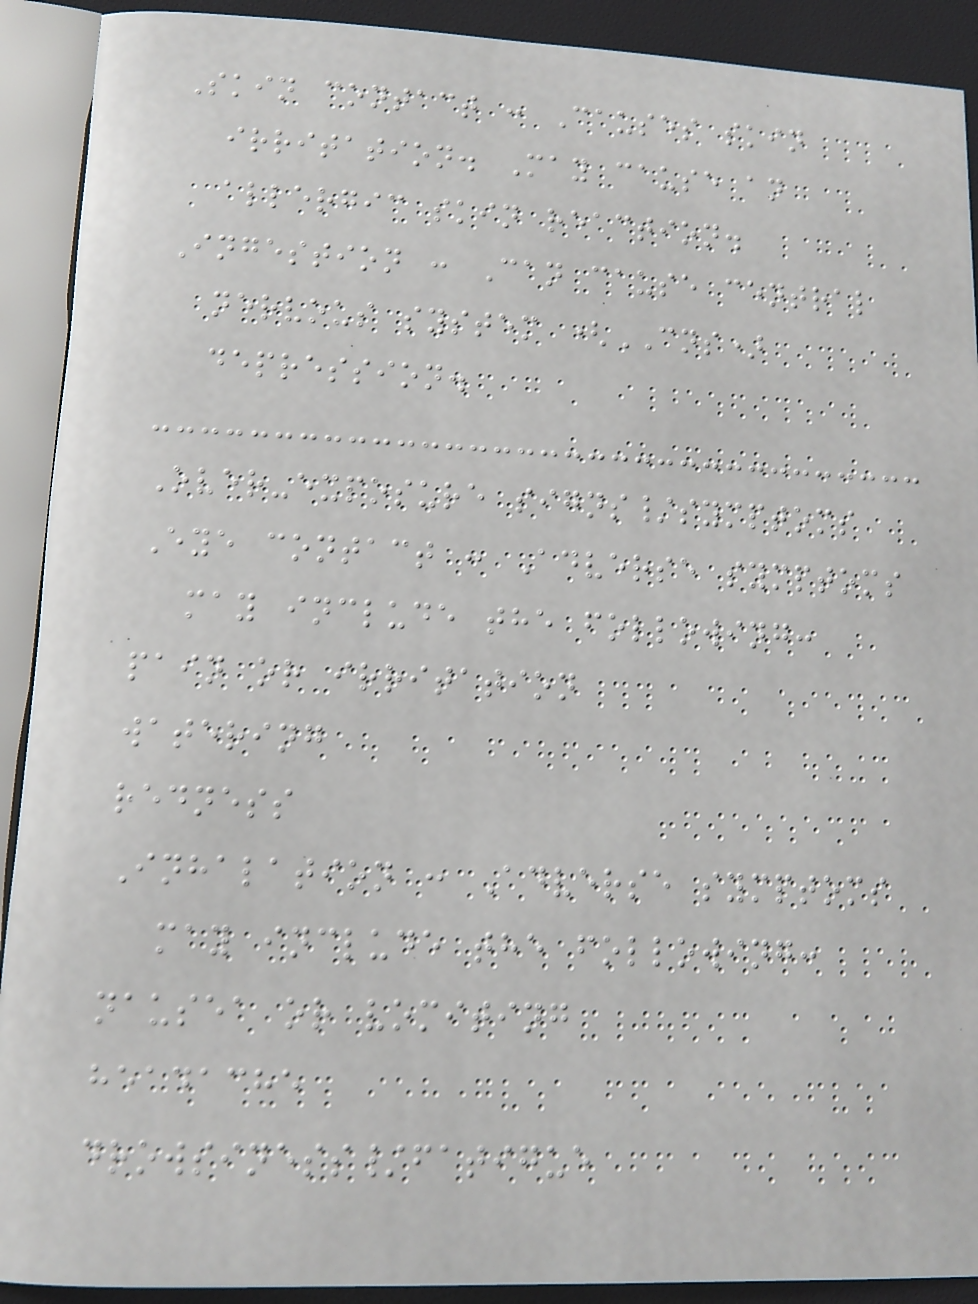Skin contact : Causes skin
irritation. May cause an
allergic skin reaction.
Ingestion : Can cause central
nervous system (CNS)
depression.
Over-exposure signs/symptoms
Eye contact : Adverse symptoms
may include the following:
pain or irritation
watering
redness
Inhalation : Adverse symptoms
may include the following:
nausea or vomiting
headache
drowsiness/fatigue
